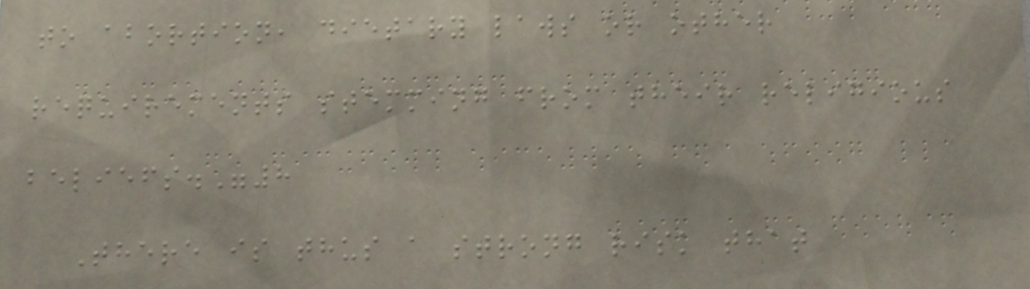to abortion, dietary laws or other
requirements stemming from their religious
beliefs."8
There is thus a strong risk that
